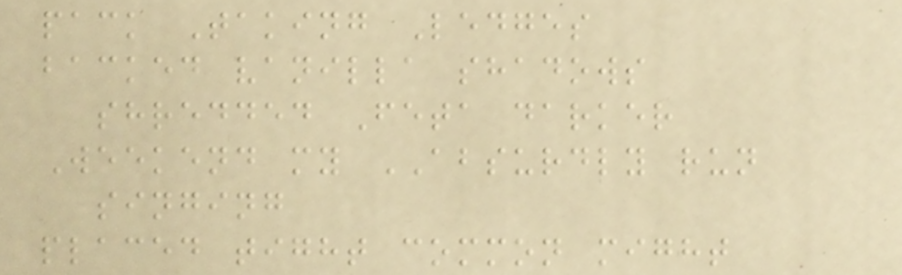pack Taking Ledges
backed vanilla shadows
shredded Feta darker
Weekend my ABSURDLY run
singing
placed tight common might
